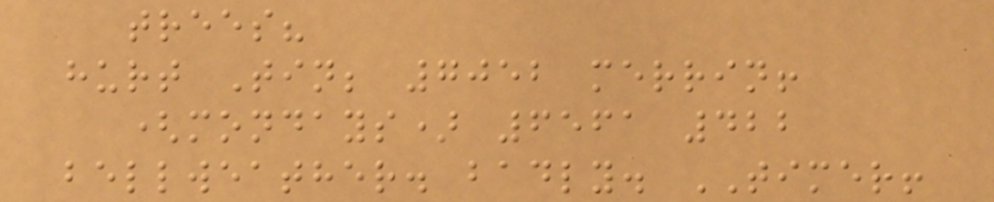trees?
hurt Tin; 7052 merrin!
(mondays) 6561 422
bellweather. badly. TIMER!
